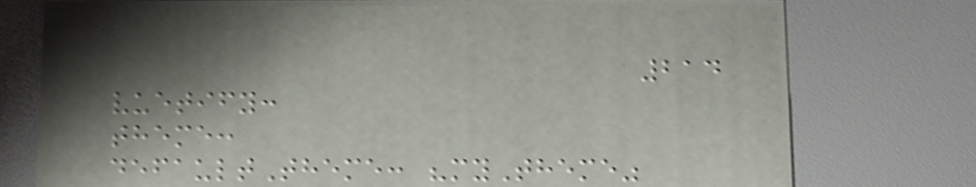214
vuetify:
theme:
defaultTheme: "myTheme"
